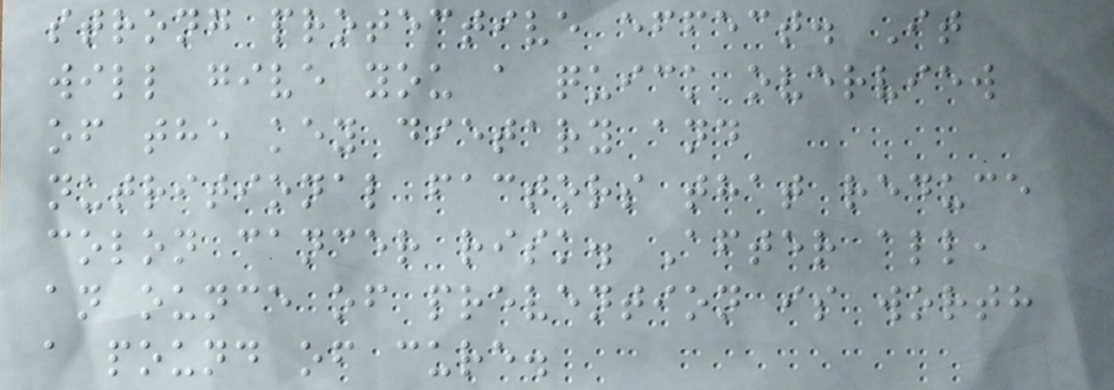strong protective effect. It
will give you a quick overview
of the key dietary and
nutritional factors that reduce
colon cancer risk. After all,
an ounce of prevention is worth
a pound of cure.
